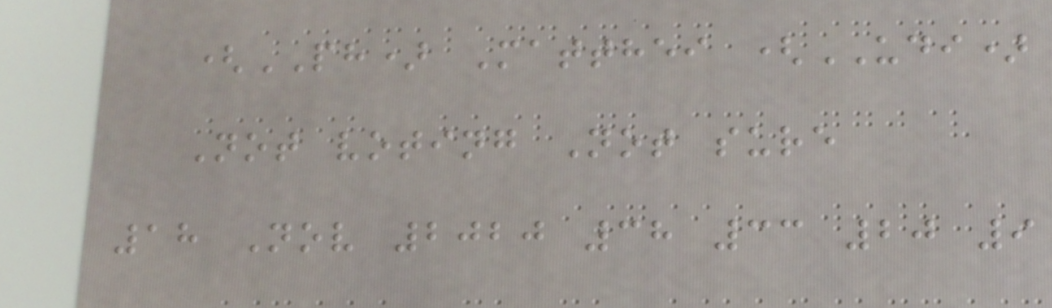(PH) Matthei (UDI)
Not voting Not sure
18 Nov 2020 38 33 20 9
